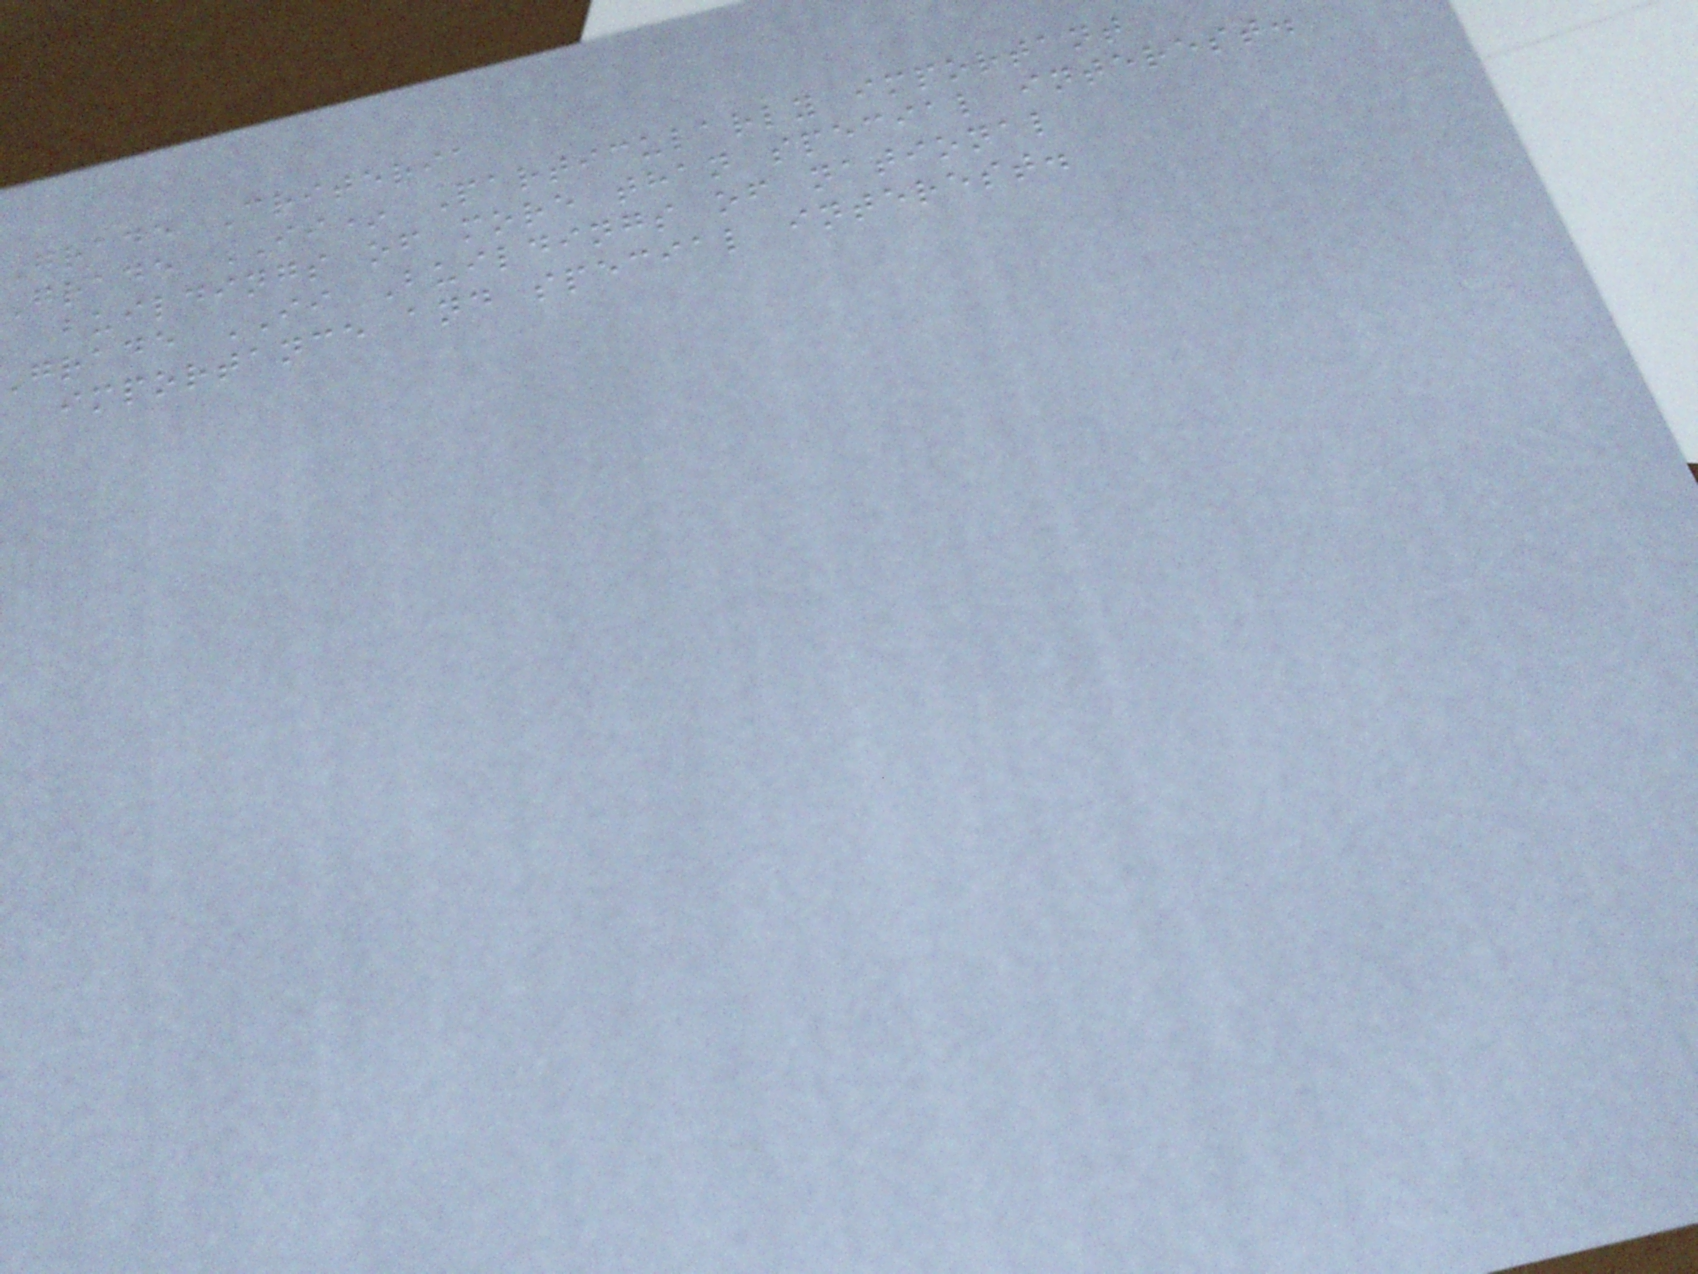Grade Criteria
Grade II* Particularly important
buildings of more than special interest.
grade II Buildings of national
importance and special interest.
